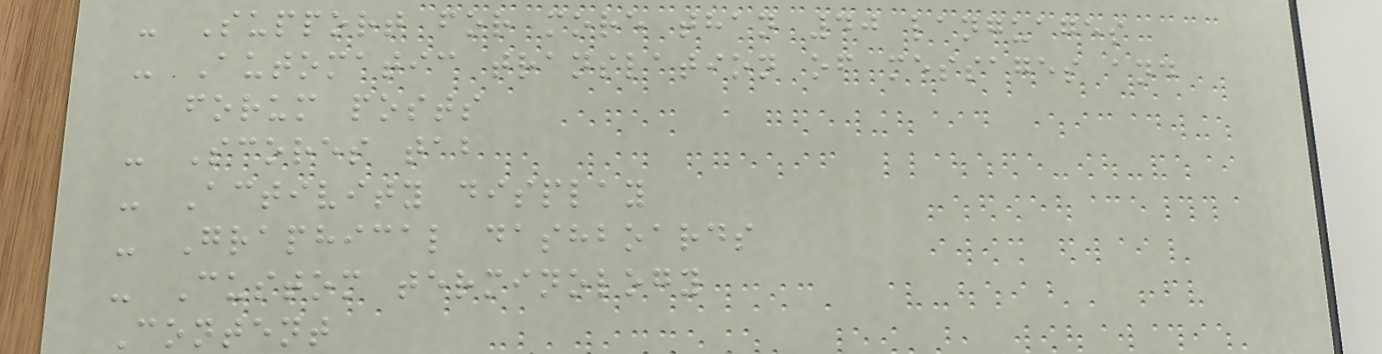- Support for more than 40 languages
- Automatic translation of messages and
forum posts
- Scores tab
- Activity display
- Graphical dashboards
- Custom terminology
Content
